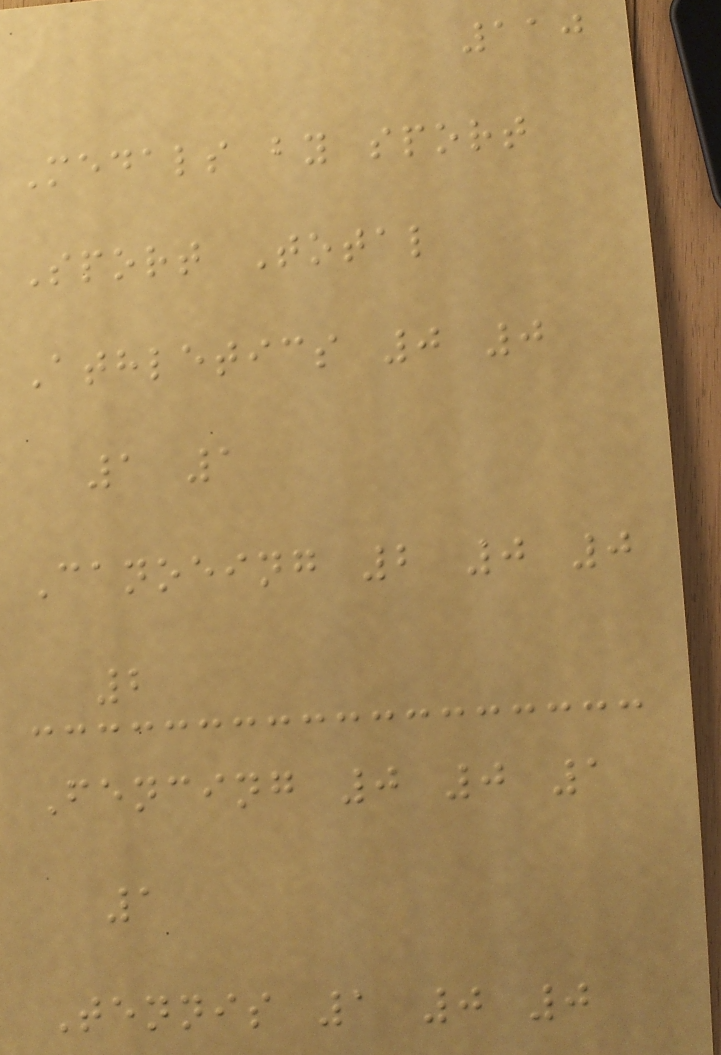110
Medals by sport
Sport Total
Athletics 0 0
1 1
Canoeing 2 0 0
2
Fencing 0 0 1
1
Tennis 1 0 0
